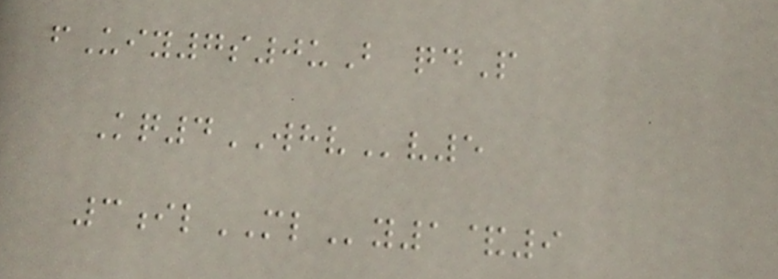fUiy7s0uB qdP
Kq4WHVv5
3ilMLy1&9
